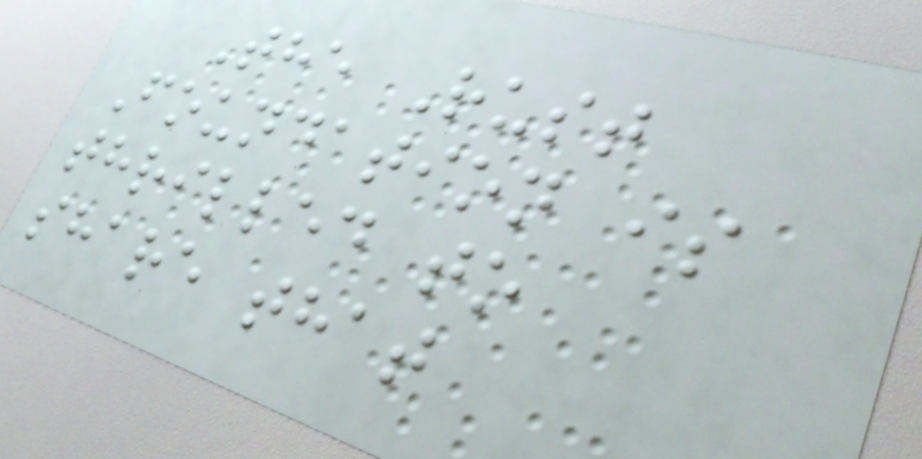The Rust
Foundation is
thrilled to
share that
